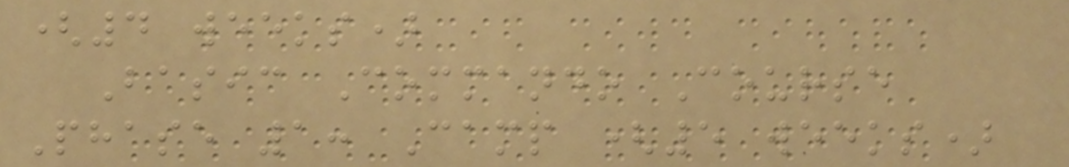(4 weeks)
Basic Commando Course
Phase 1: Camp (5 weeks)
